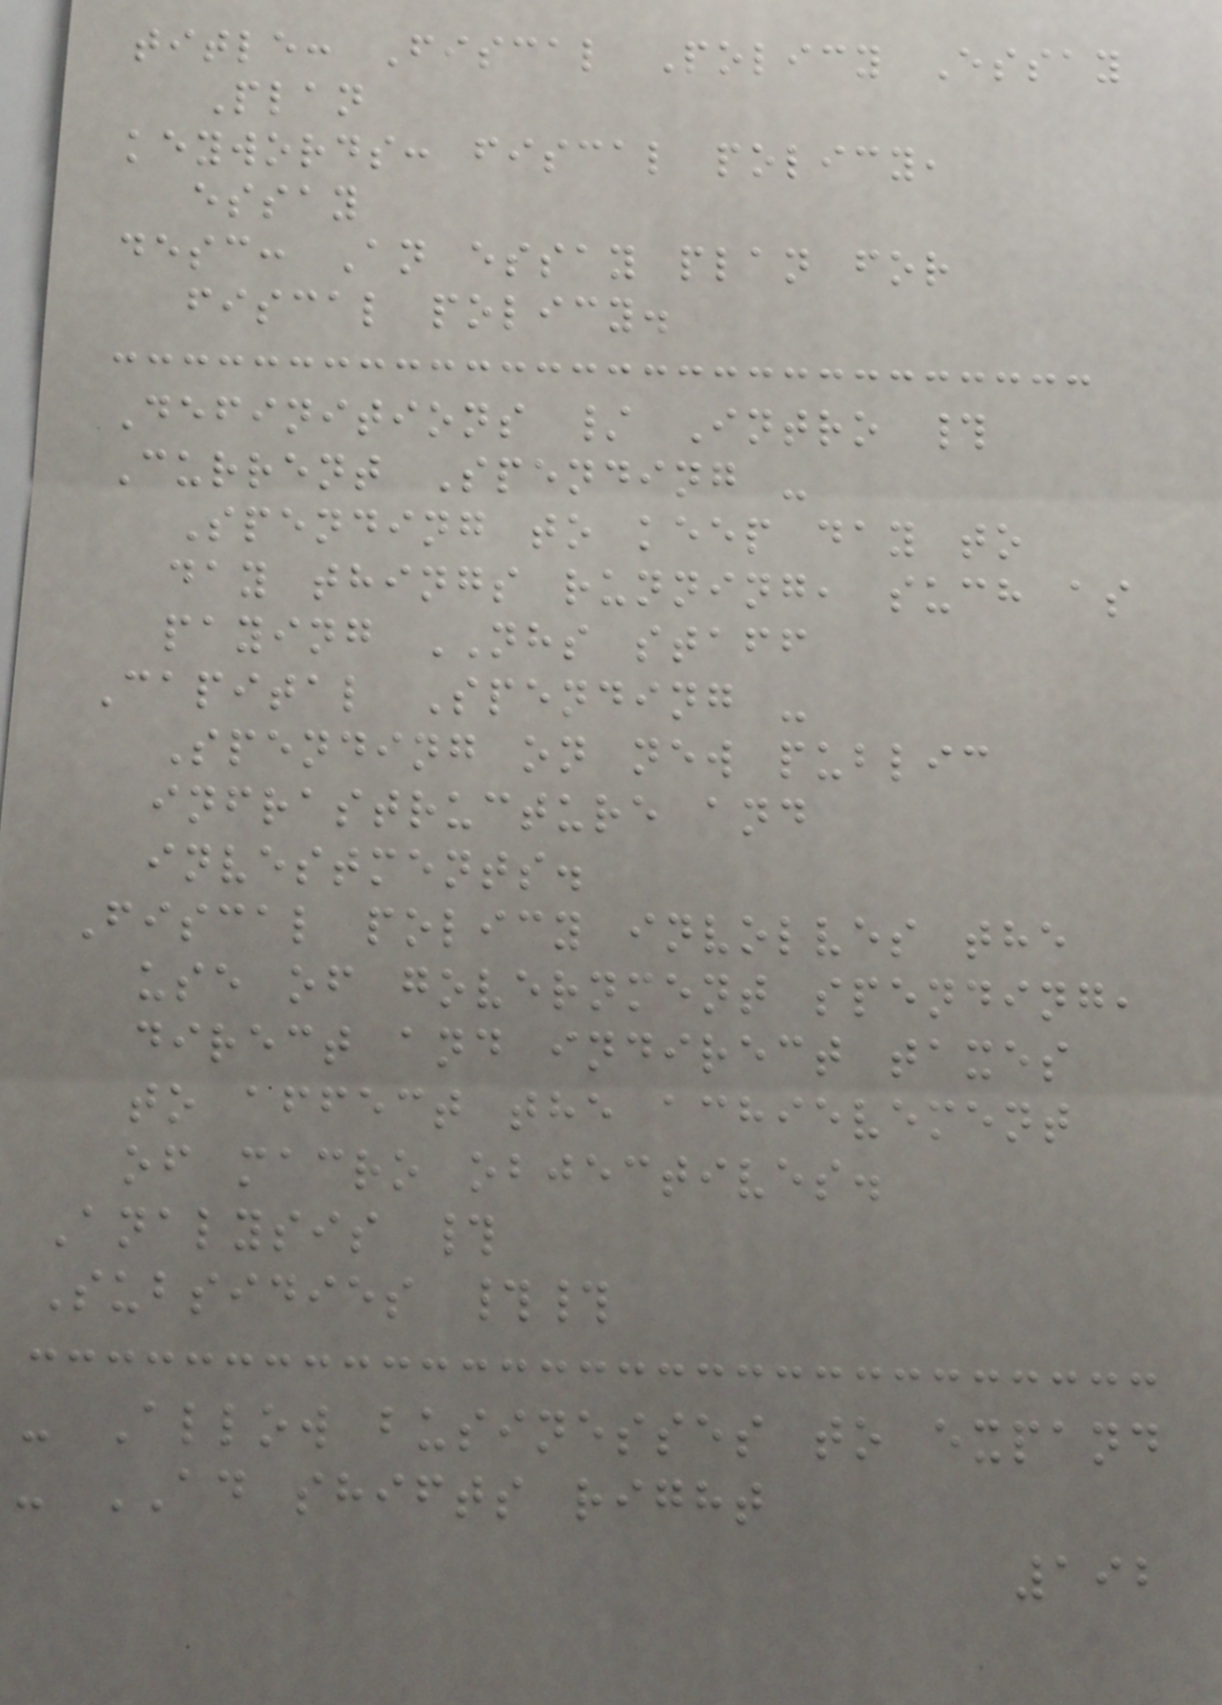title: Fiscal Policy Essay
Plan
keywords: fiscal policy,
essay
desc: An essay plan for
fiscal policy.
Definitions / Intro #
Current Spending -
Spending to keep day to
day things running, such as
paying NHS staff
Capital Spending -
Spending on new public
infrastructure and
investments.
Fiscal policy involves the
use of government spending,
direct and indirect taxes
to affect the achievement
of macro objectives.
Analysis #
Subsidies ##
- Allow businesses to expand
- AD shifts right
192
